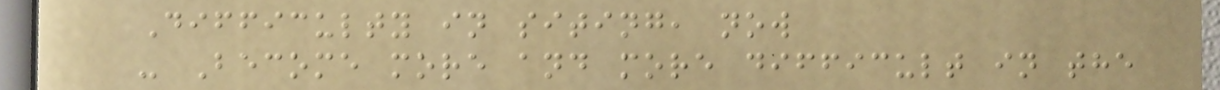Difficulty in siting, now
- Become more and more difficult in the
